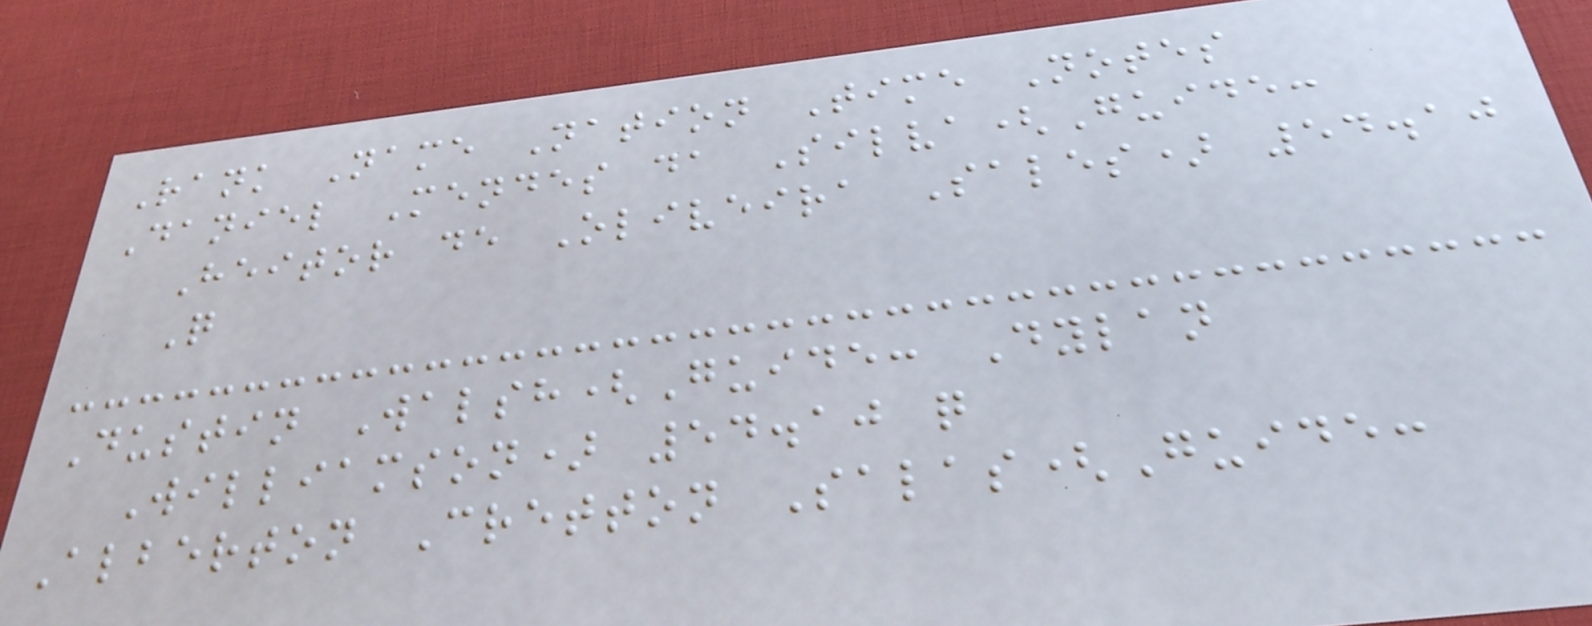Rank Name Nation Time Notes
Daniel Mendes da Silva(Guide:
Heitor de Oliveira Sales) 54.10
Q
Dustin Walsh(Guide: Dylan
Williamson) 54.10 q
Alberton Cretton Salas(Guide:
